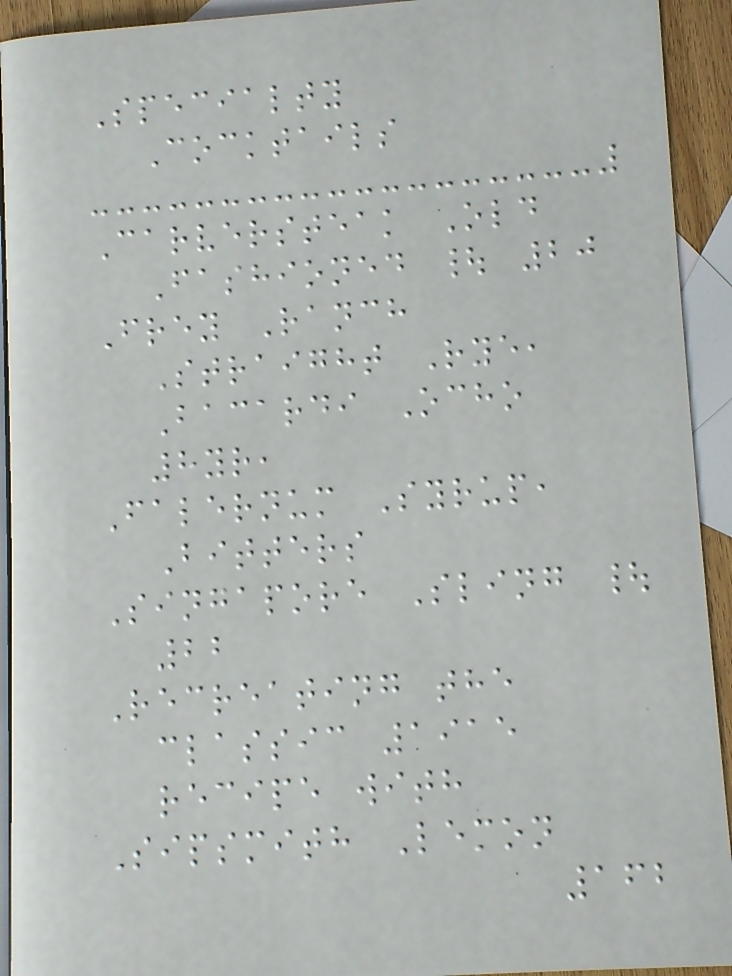Specialty
Cocktails
Carversteak Old
Fashioned | 20
Frey Ranch
Straight Rye,
Bacardi Ocho
8yr,
Falernum Syrup,
Bitters
Singapore Sling |
22
Recreating the
classic 1915
recipe with
Sipsmith Lemon
162
